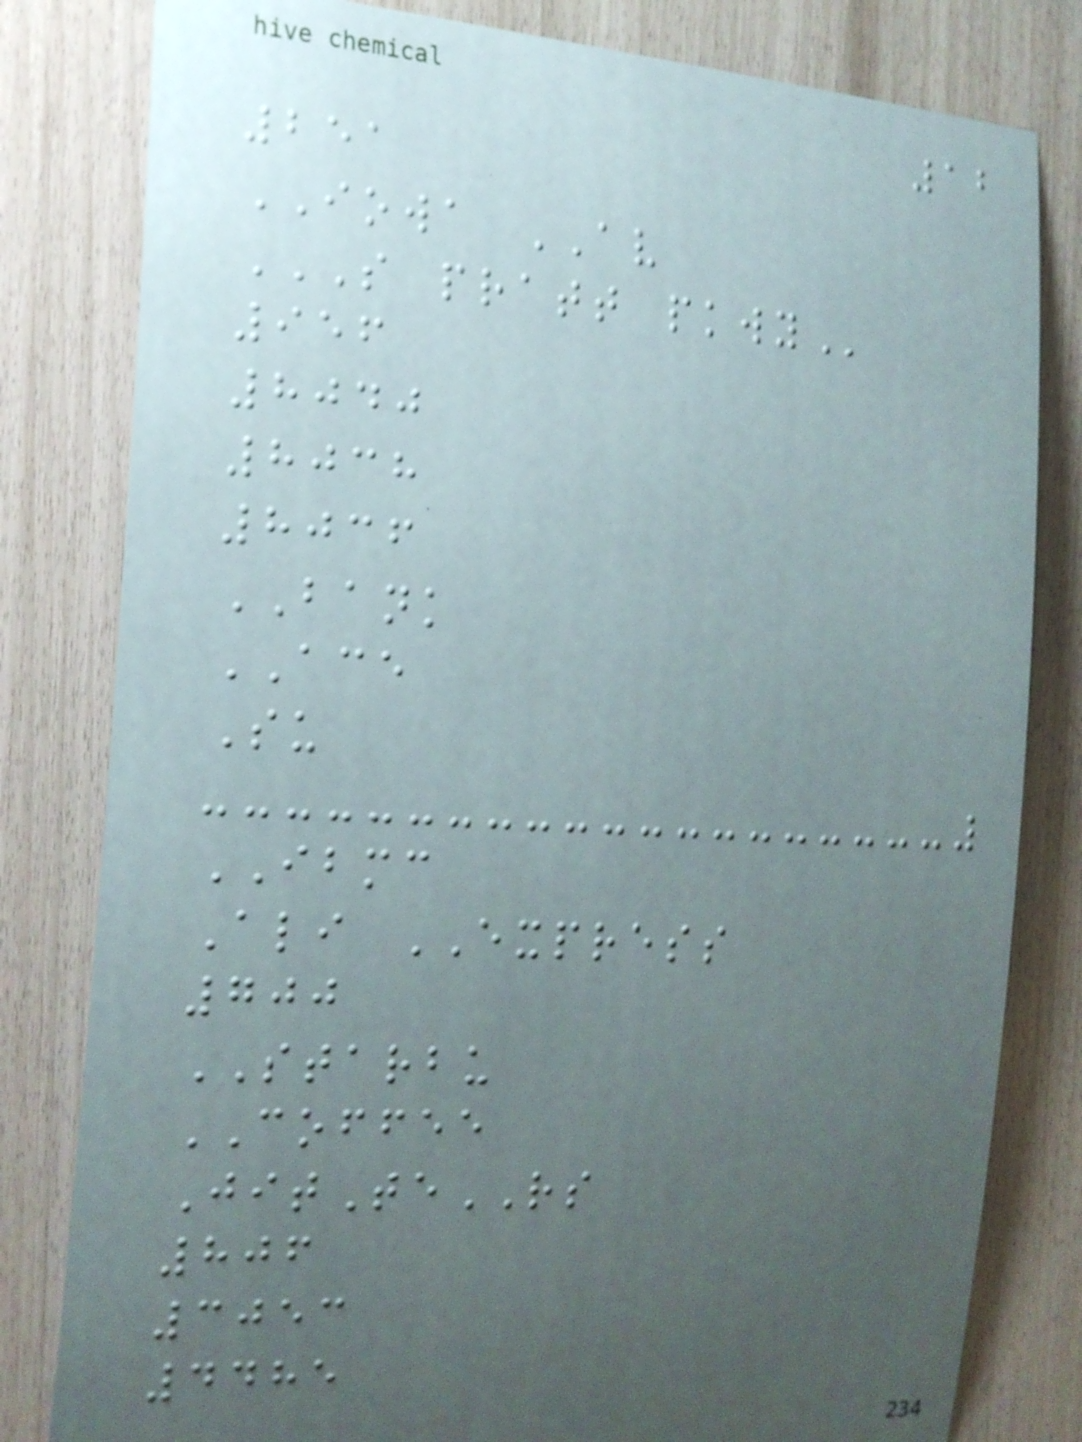12
251
IOWA AV
S PRATT PKWY
956
8040
8038
8036
BANK
ACE
Su
IBMC
Ali EXPRESS
700
STARBU
COFFEE
JitTeRS
806
3053
4485
